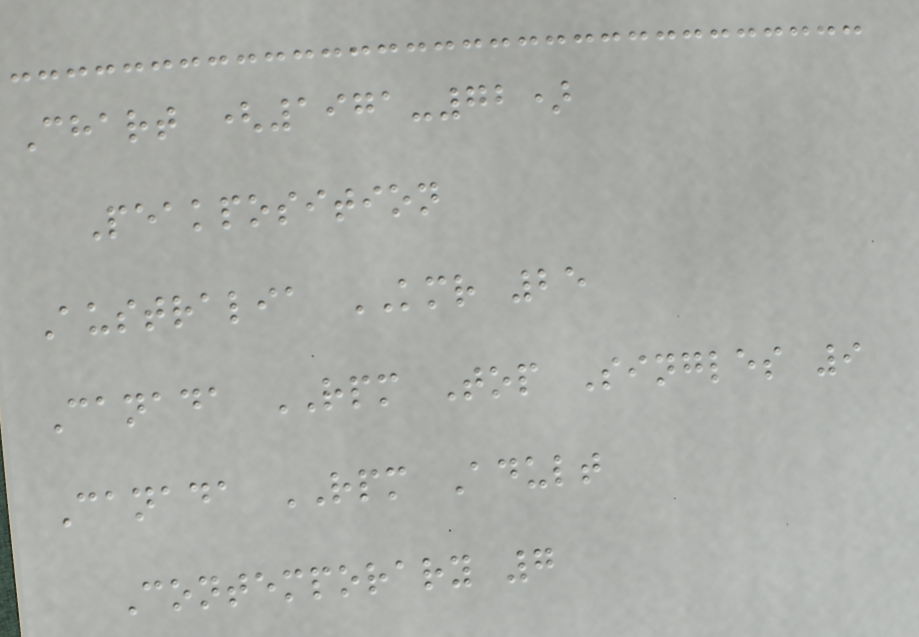Chart (1971-72)
Peakposition
Australia KMR 25
Canada RPM Top Singles 9
Canada RPM Adult
Contemporary 7
